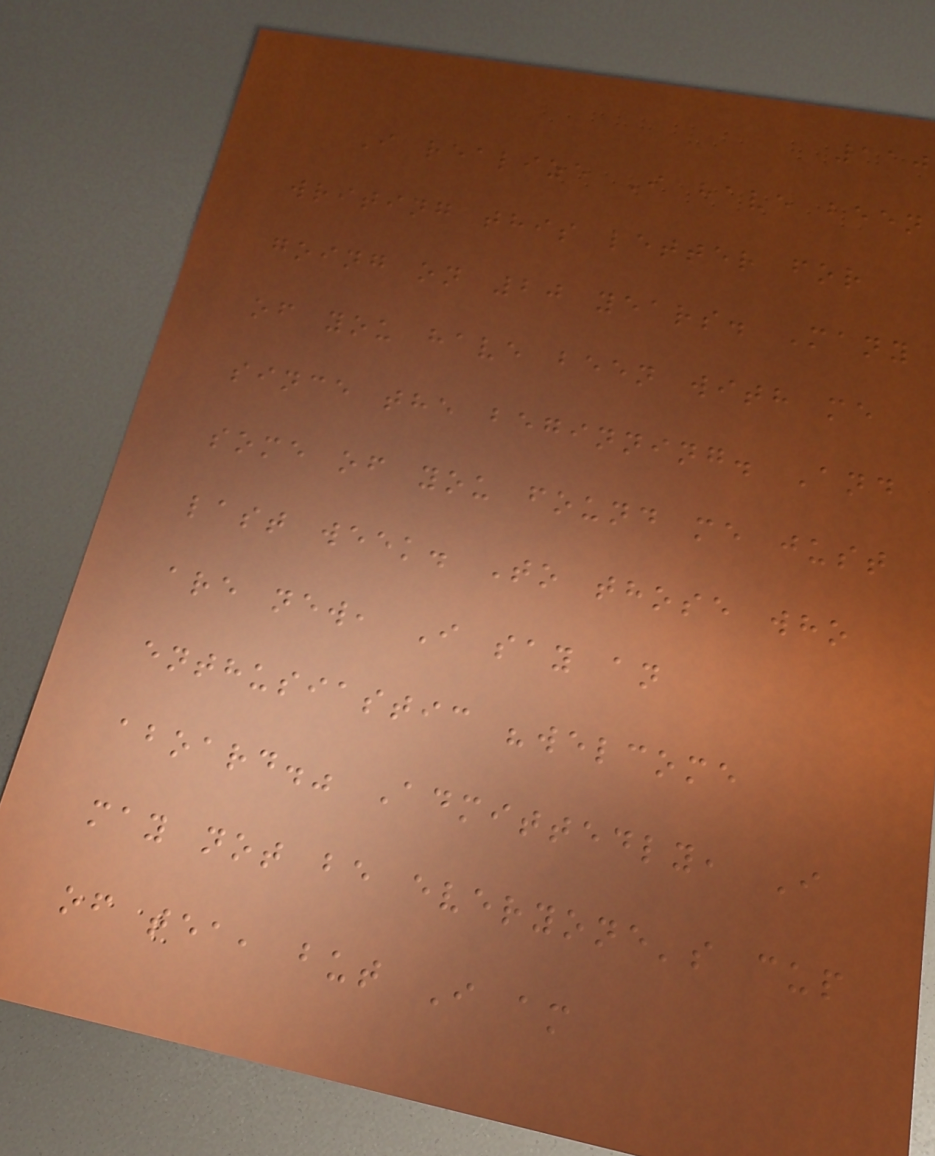110
I realize I have been
writing this letter for
going on 20 years. Many
of you have been with me
since the beginning. And
some of you found me just
last week. To those who
are new, I say an
enthusiastic "welcome
aboard." Admittedly, I
may not be everyone's cup
of tea, but I am
